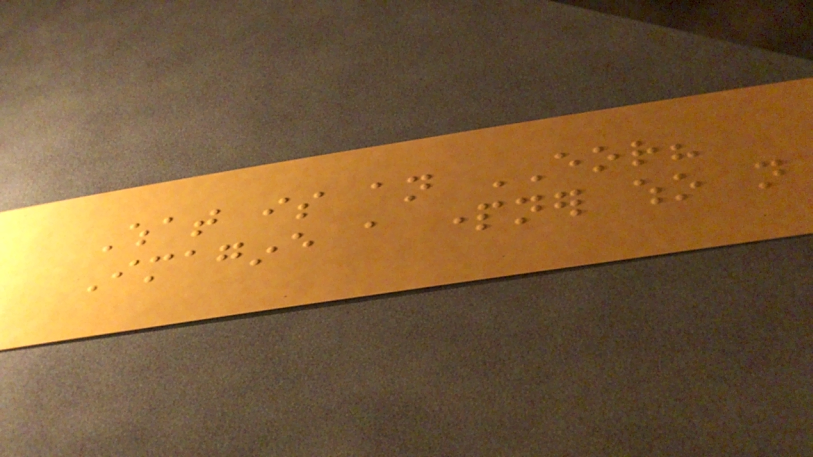What is an EOR?
Imagine a partner who not
